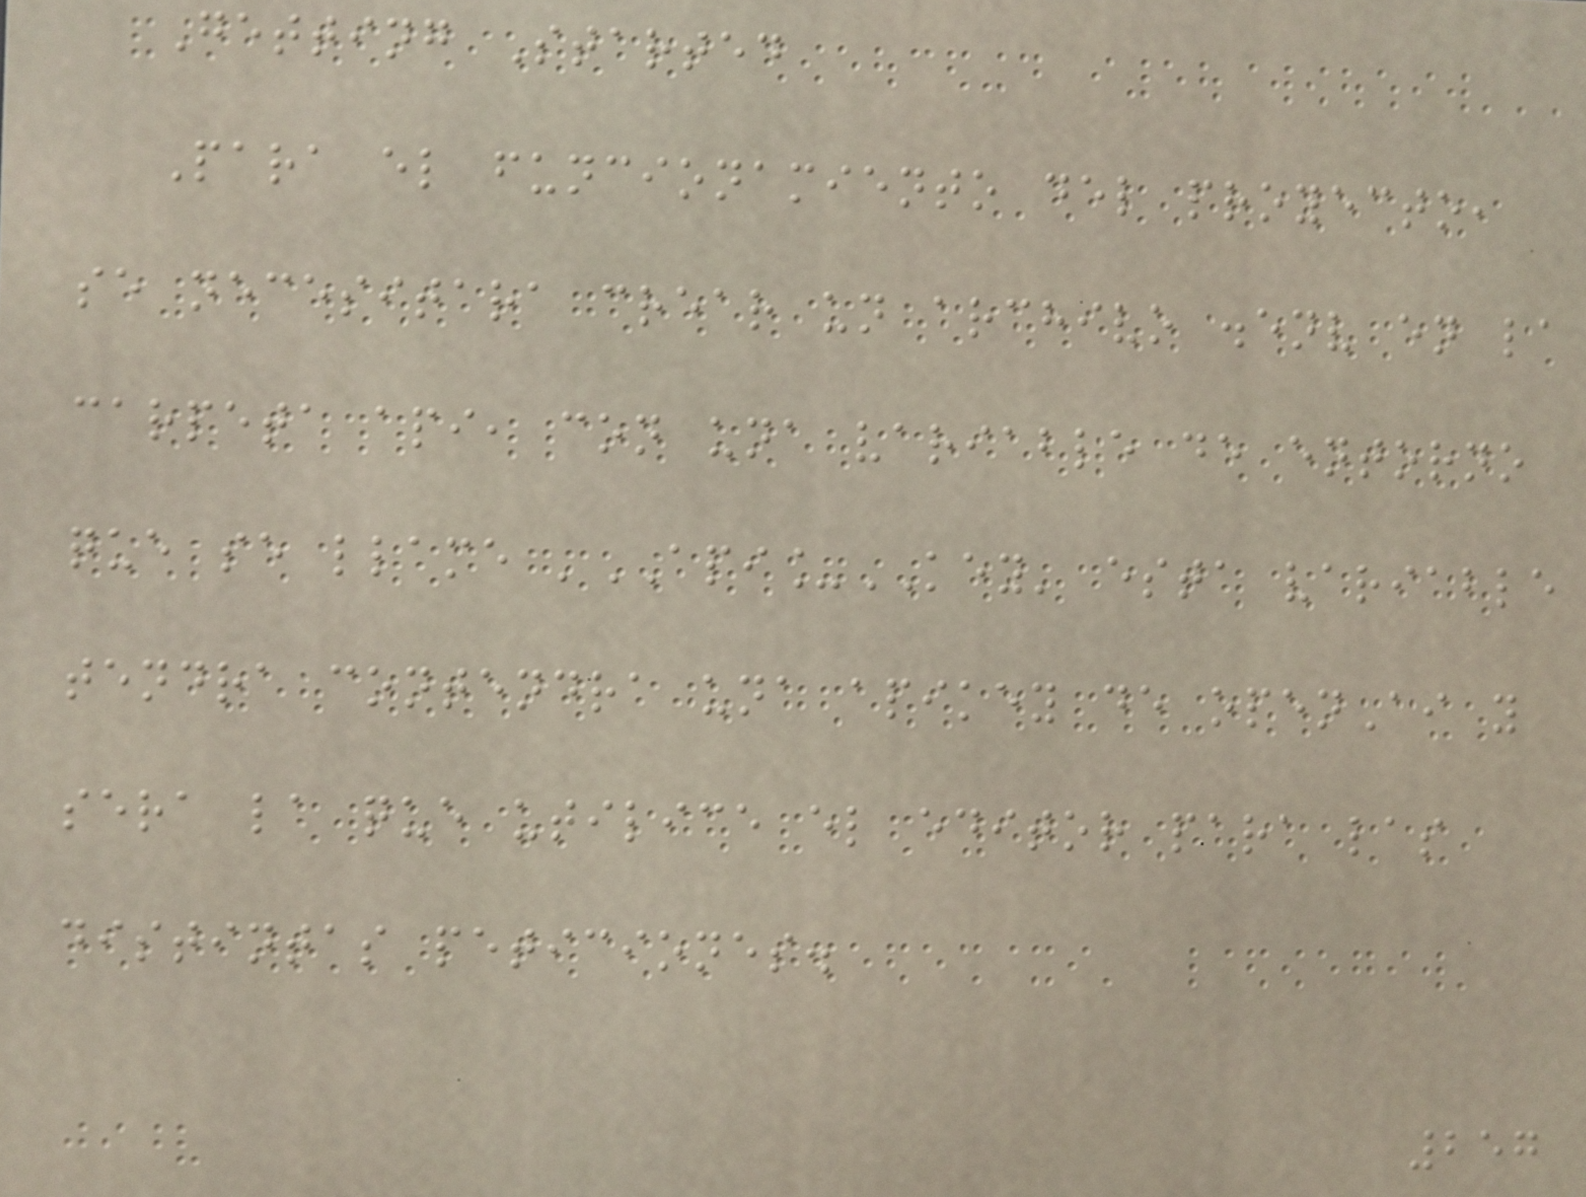Getting Started
Para el funcionamiento del proyecto,
se necesitara crear un archivo .env en la
carpeta api, con una variable de entorno
que se llame 'API_KEY' esta variable
tendra contendra una apikey de openAi y
sera la que utilice el editor para las
distintas peticiones.
257
